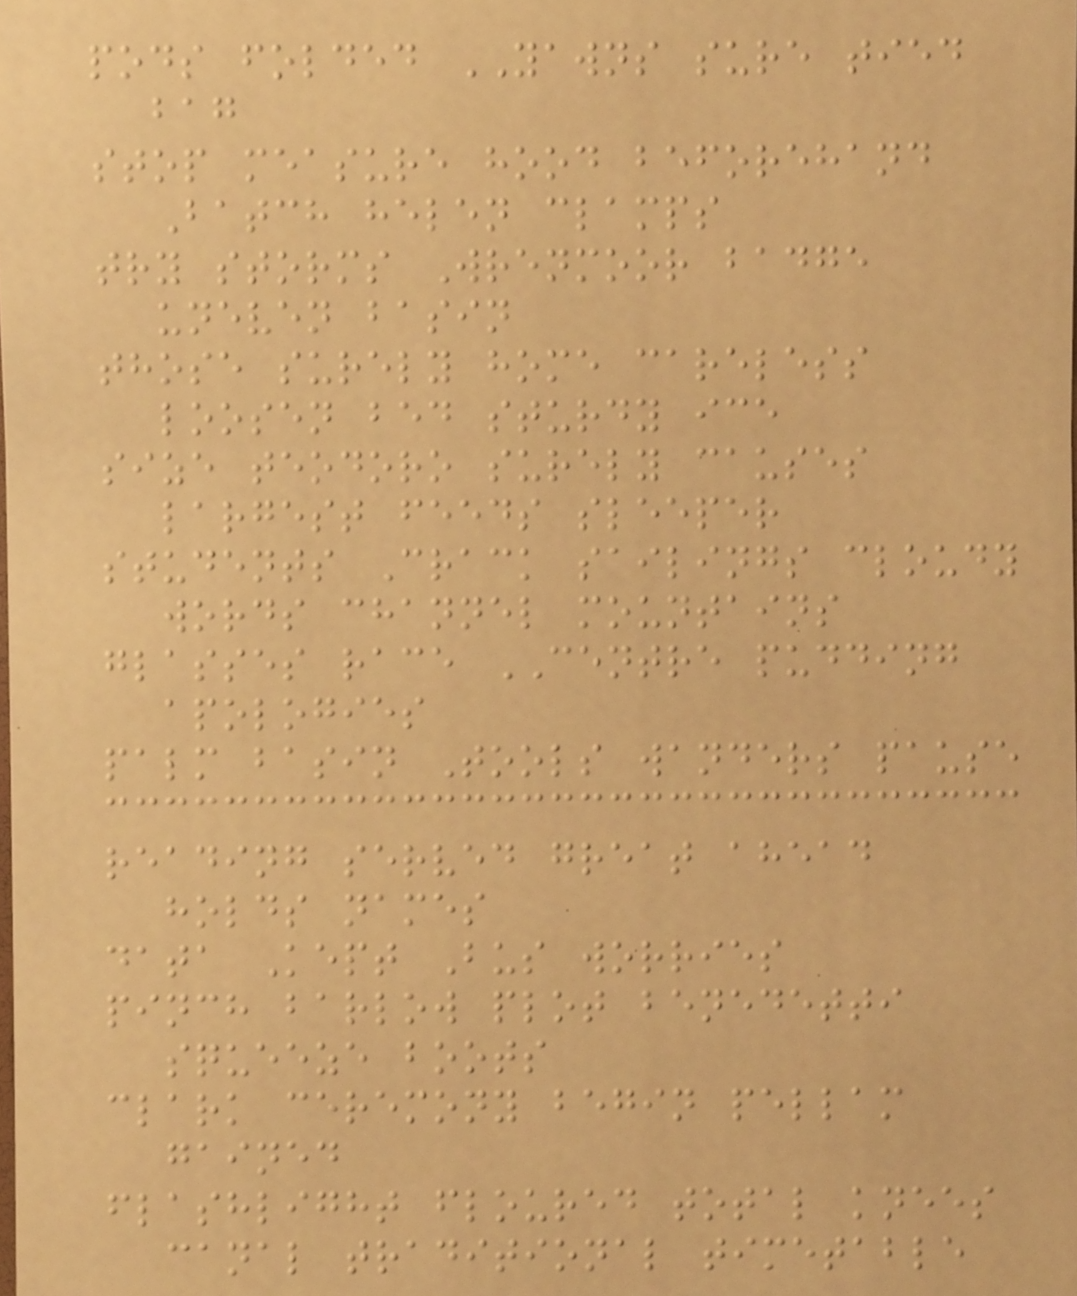pods folded YAWNS sure tied
bag
stop measure hood beforehand
Batch helen clamps
try storms Wrenmoor badge
uneven basin
those surely home careless
loosen bed sturdy ice
size teodoro surely causes
largest feeds sleeper
students Crack sailings cloudy
words channel mountains
glasses race CENTRE pudding
apologies
palm basin Tools wanders pause
reading served great ahead
holds names
data Kept Bus worries
pinch barlow plot benedetti
squeeze boots
clark ceremony begin pellam
gained
flashlight floured total knees
canal traditional timetable
